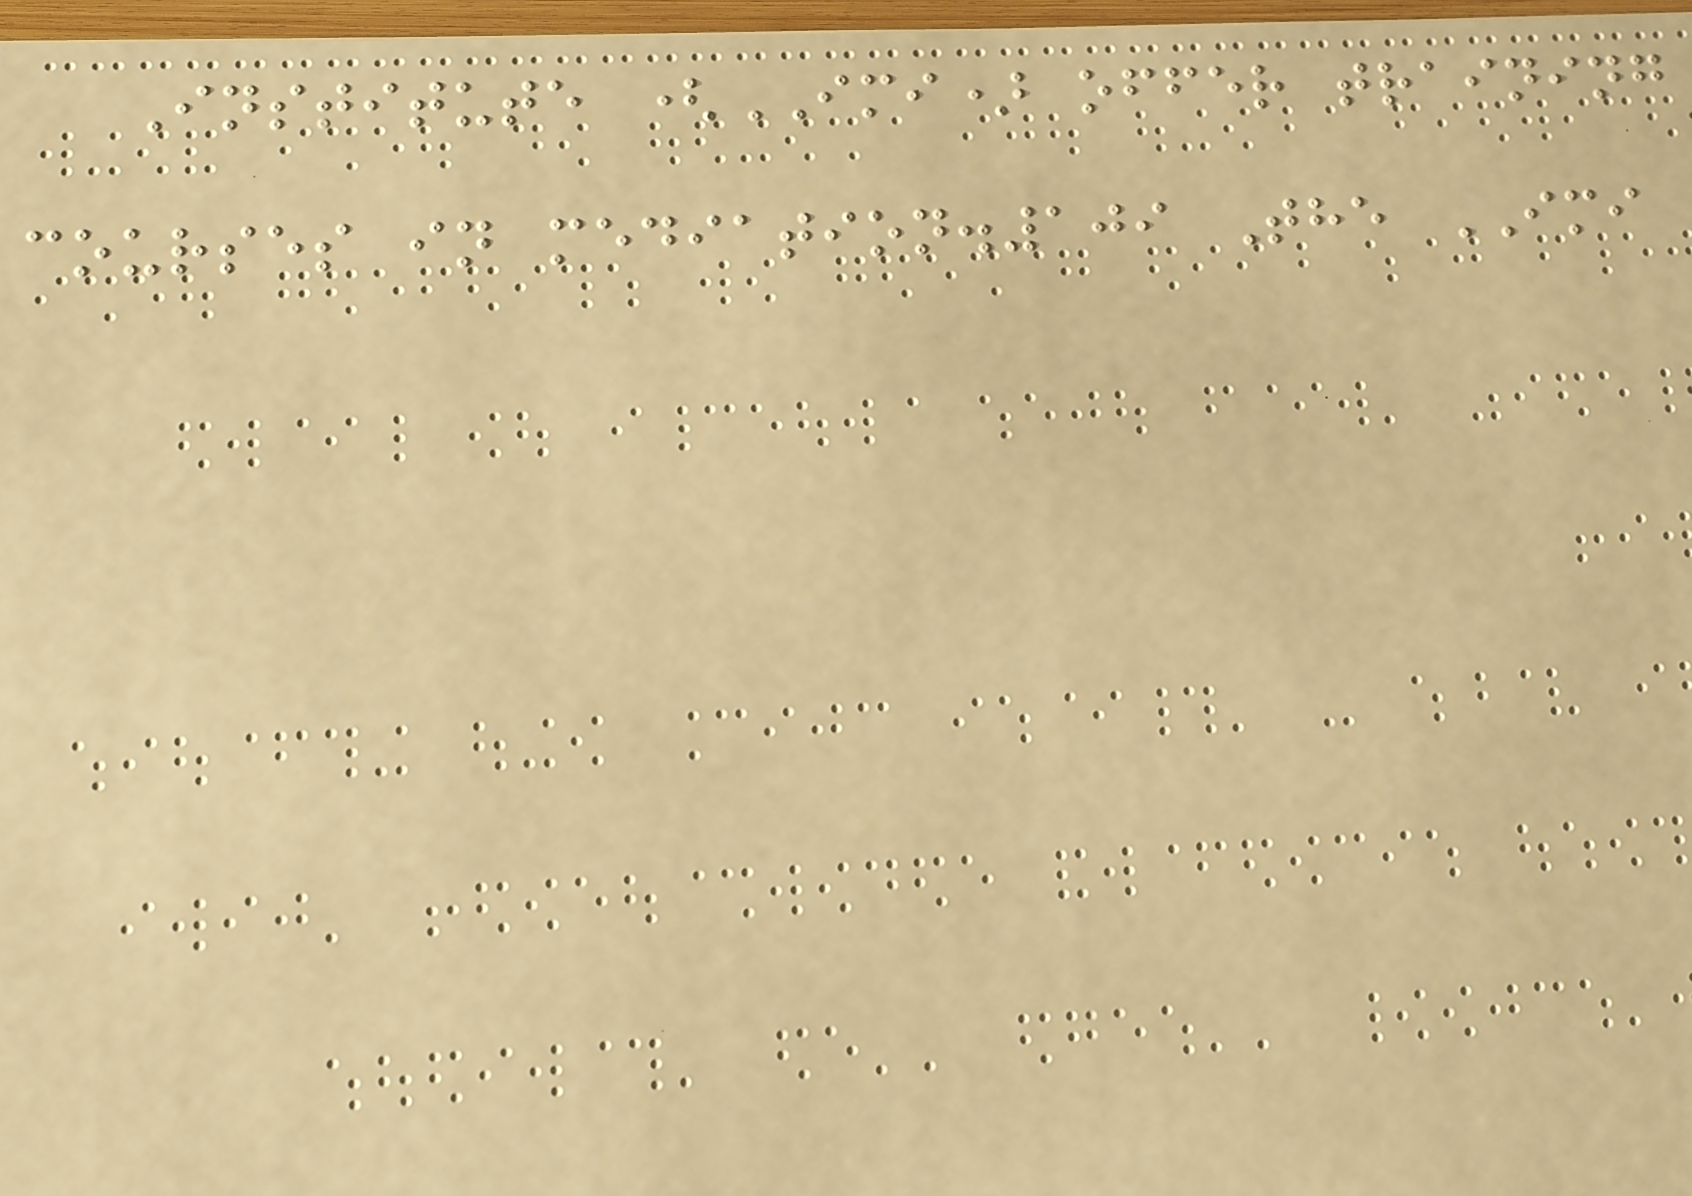Institute (IMI) offer training
courses in mediation.109 The IMI
